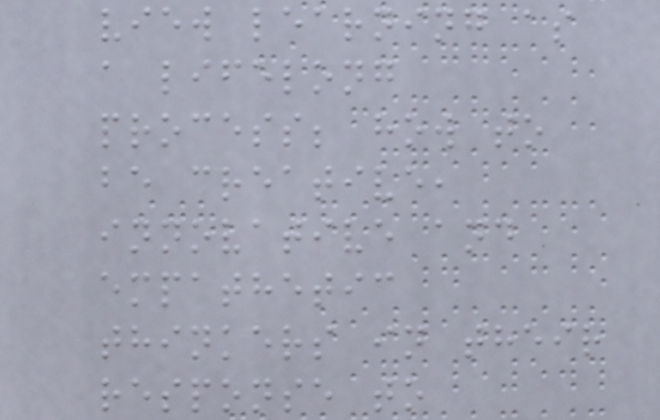view learning as
a lifelong
process; how to
be creative,
innovative and
empathetic
thinkers in their
response to
